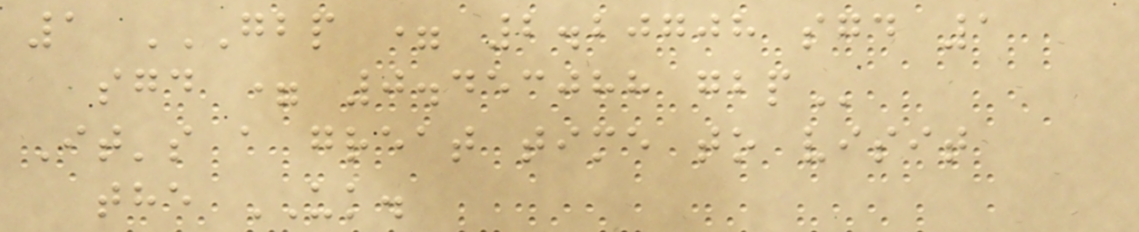1 GBP = 2.20708 SGD 1
SGD = 0.453088 GBP
It's a great time to visit
the UK.
